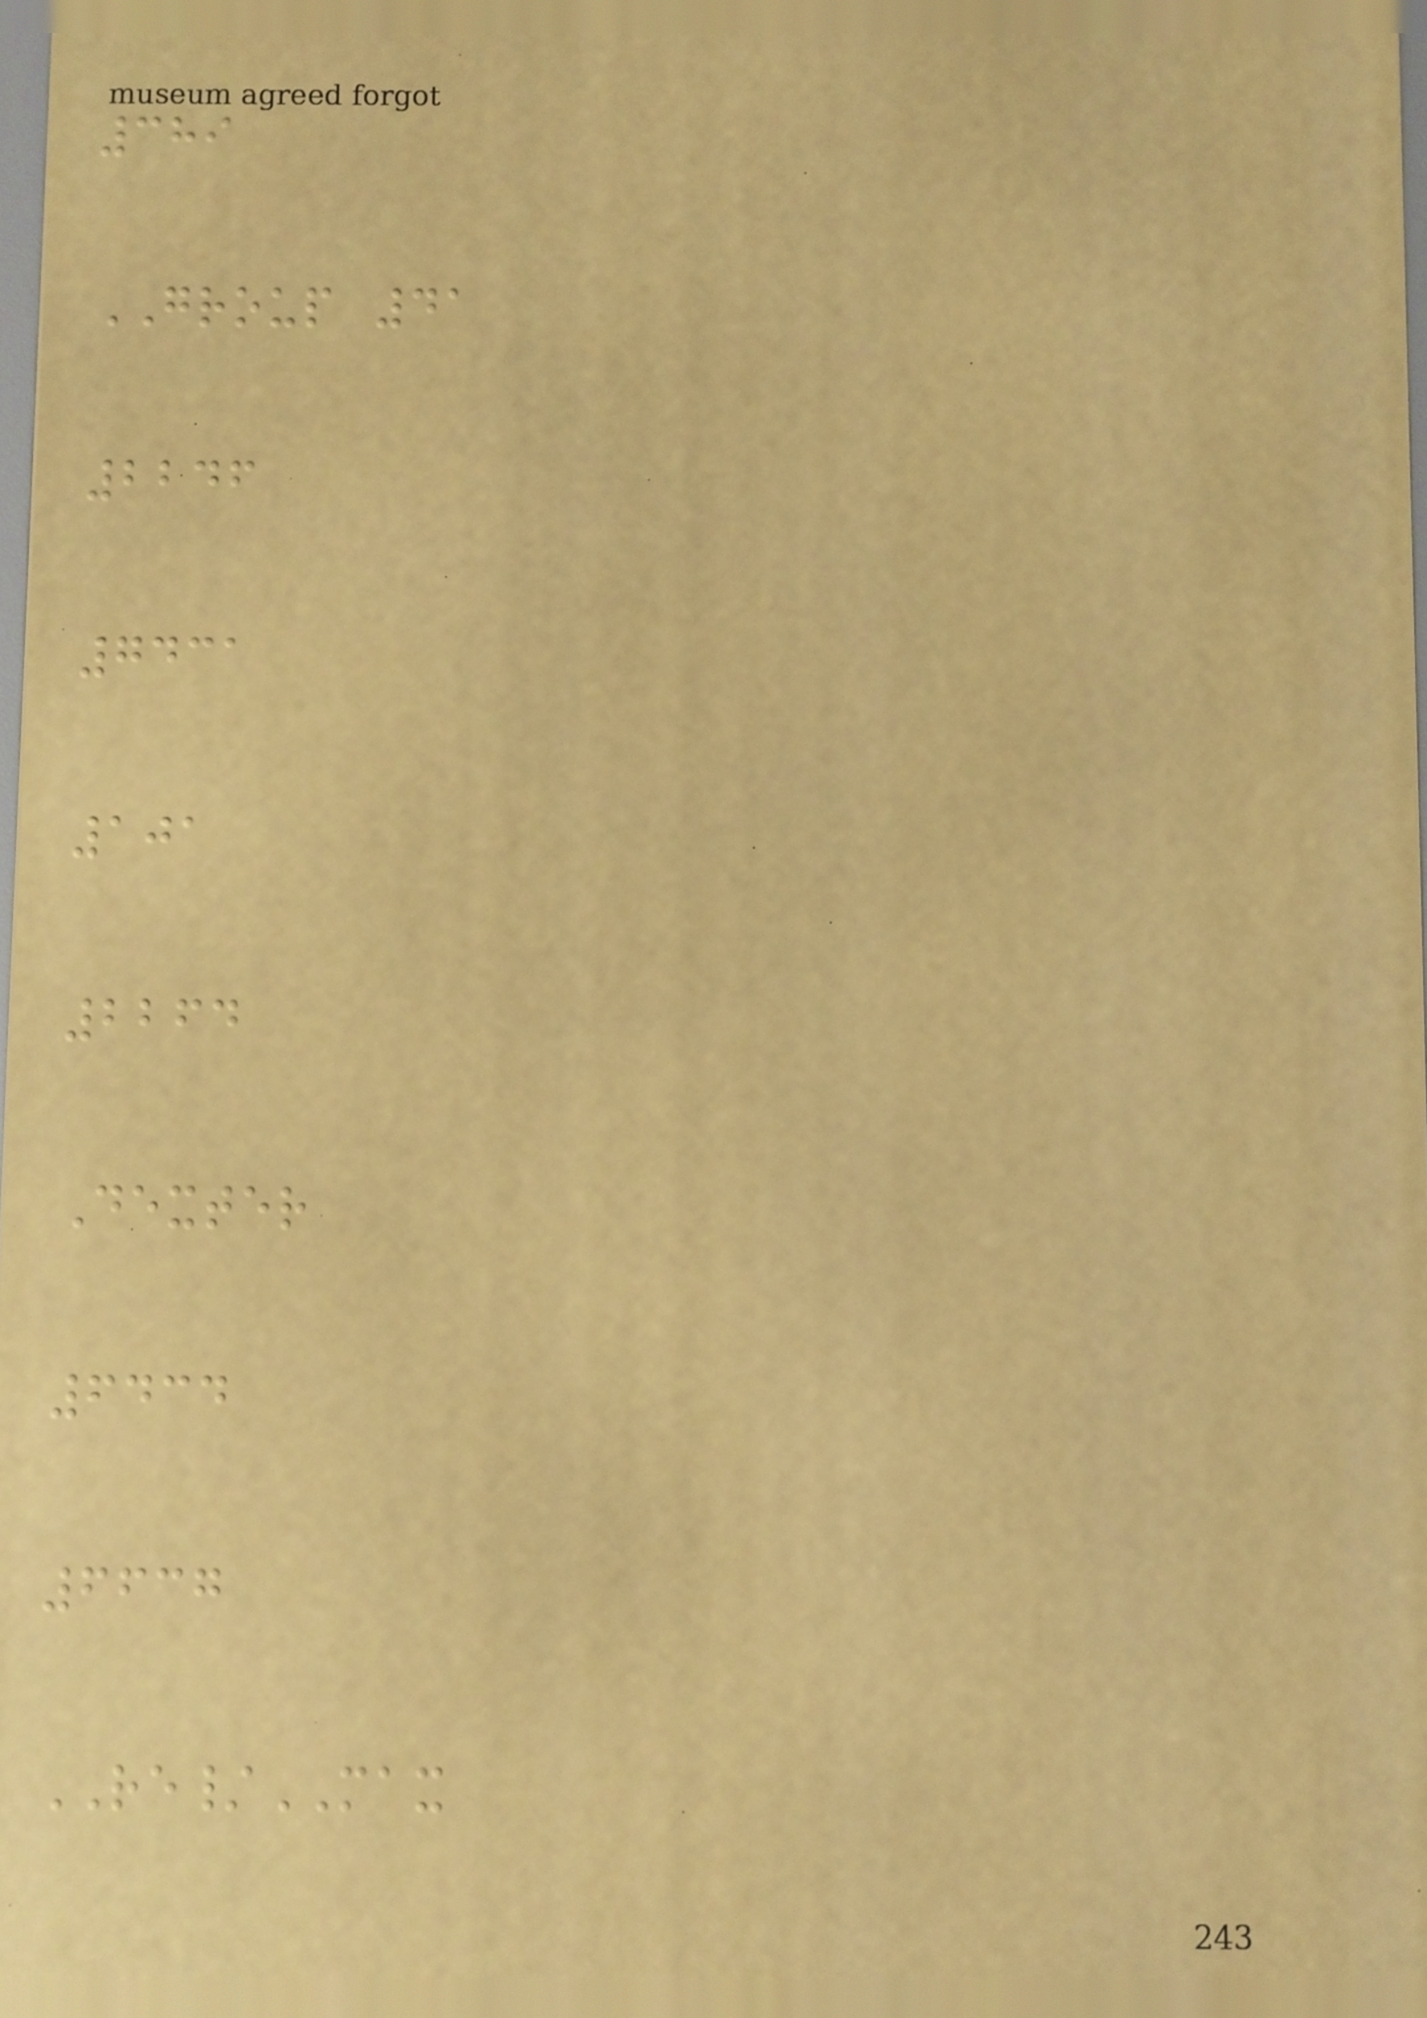389
GROUP 41
2246
7431
101
2264
Dexter
6434
6637
RE/MAX
